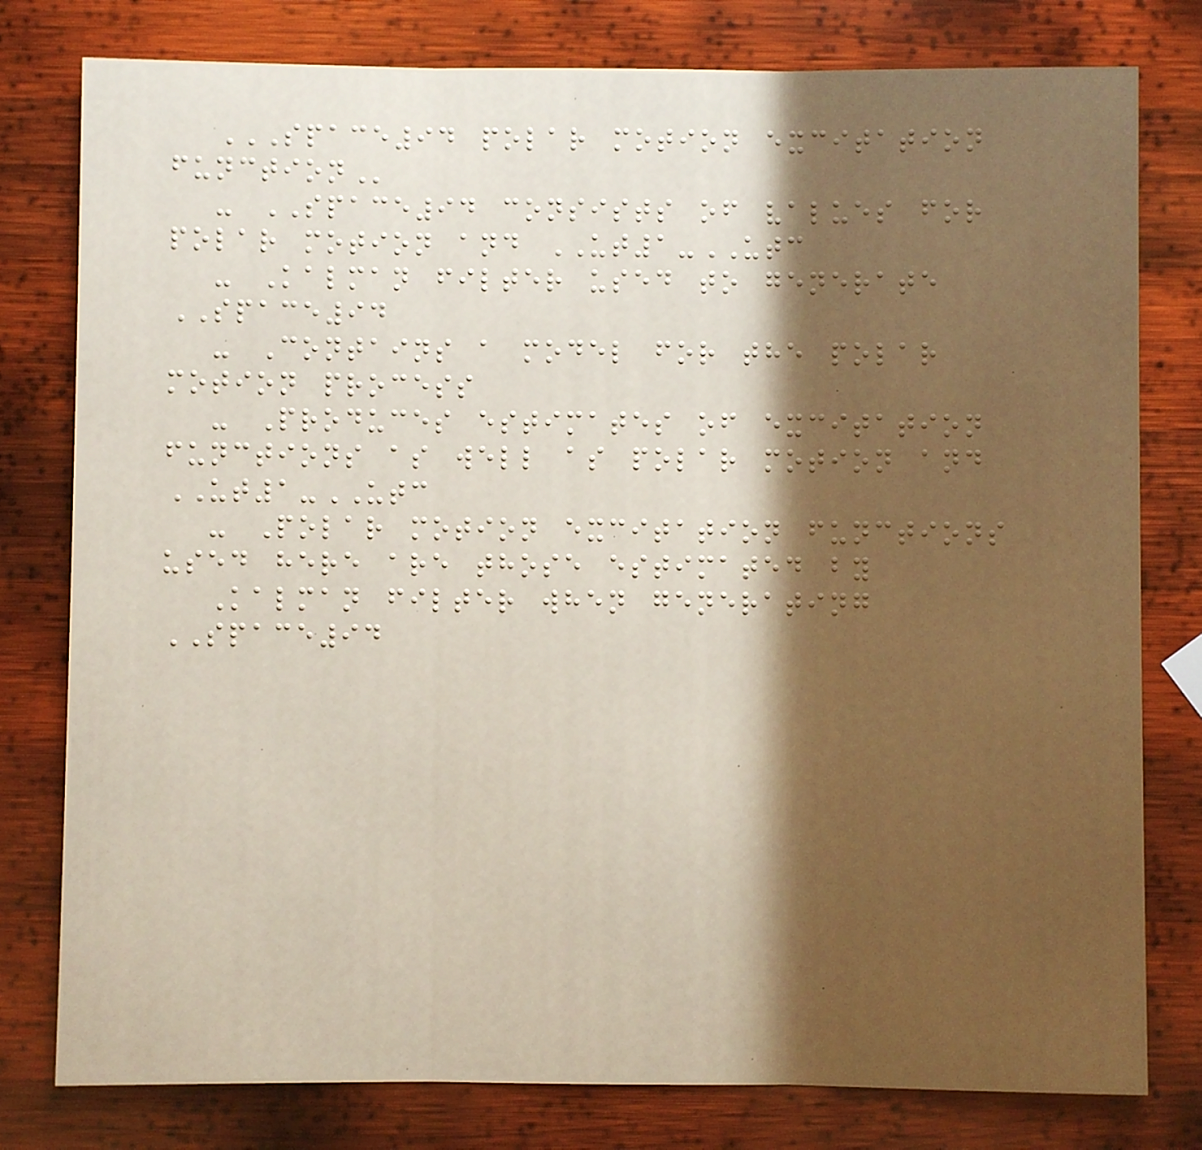SPACE94 POLAR MOTION EXCITATION
FUNCTION
- SPACE94 consists of values for
polar motion and UT1-UTC
- Kalman filter used to generate
SPACE94
- Contains a model for the polar
motion process
- Produces estimates of excitation
functions as well as polar motion and
UT1-UTC
- Polar motion excitation functions
used here are those estimated by
Kalman filter when generating
SPACE94
